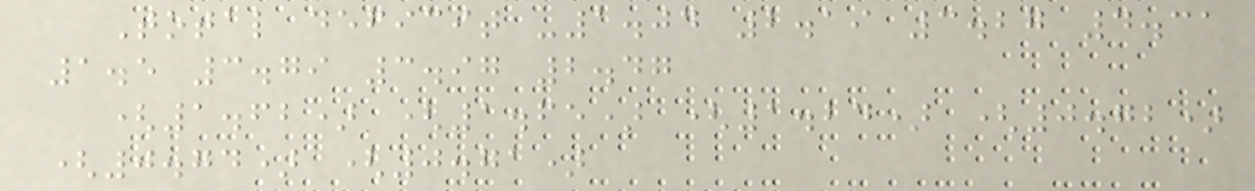Total deficit -1.04 2.19 3.27 4.31
1.5 3.79 3.97 2.47
(1.62) (1.65) (1.24) (0.72)
(0.74) (0.71)
